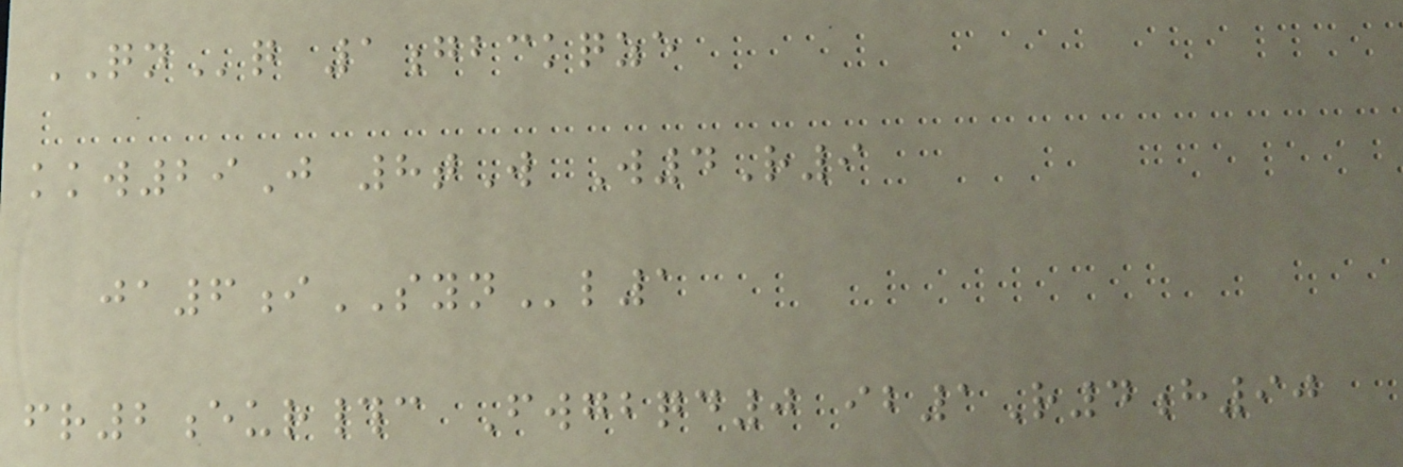QNq 1gbckqze
kkw29J 8tW W4R9
ja6iSYNl1
fr2eur#c Fwgbqd0 ib1R4h90
